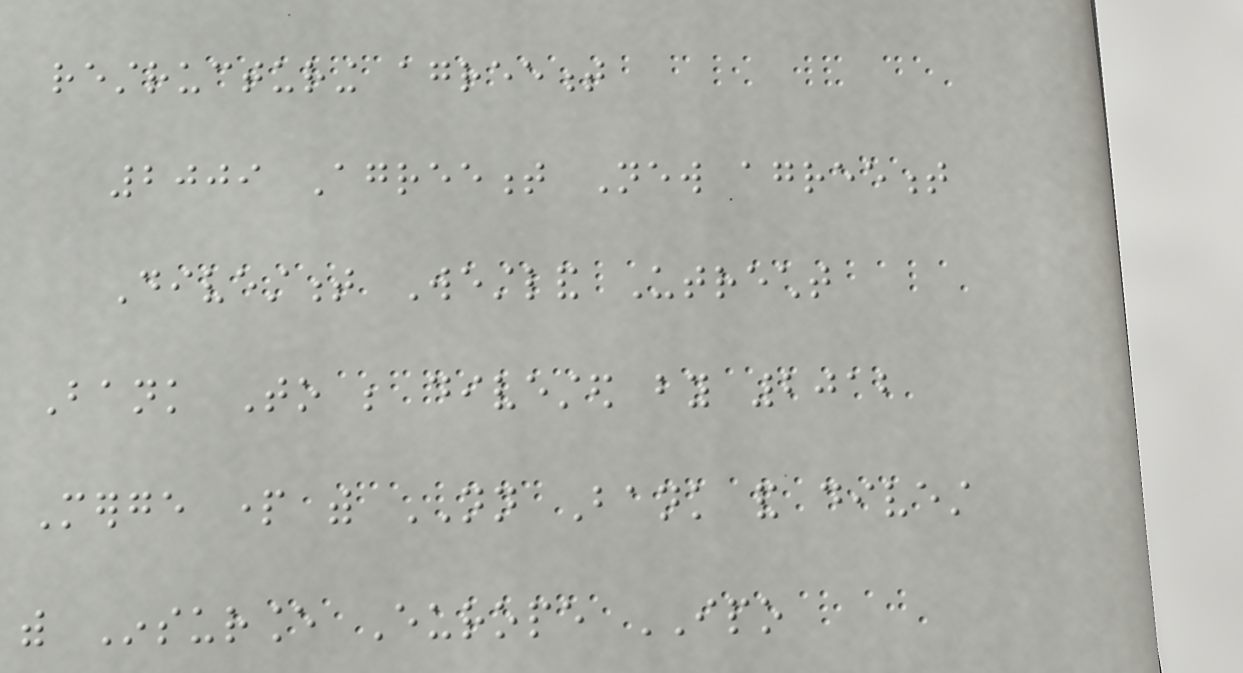restructuring agreement
2009 Agreement New agreement
Divestment Westland Utrecht
Bank To be divested by 2012
Merge part with NN Bank and divest
with Insurance Europe IPO
